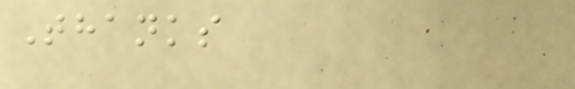Thanks
